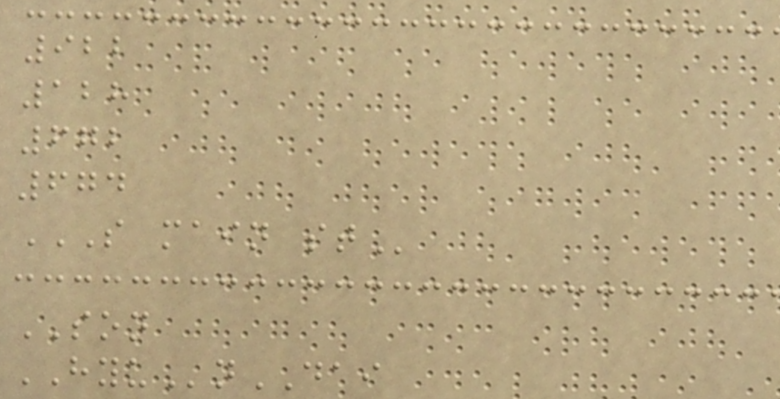922
128
672
674
S MAIN ST
SON
HYUnDAI
